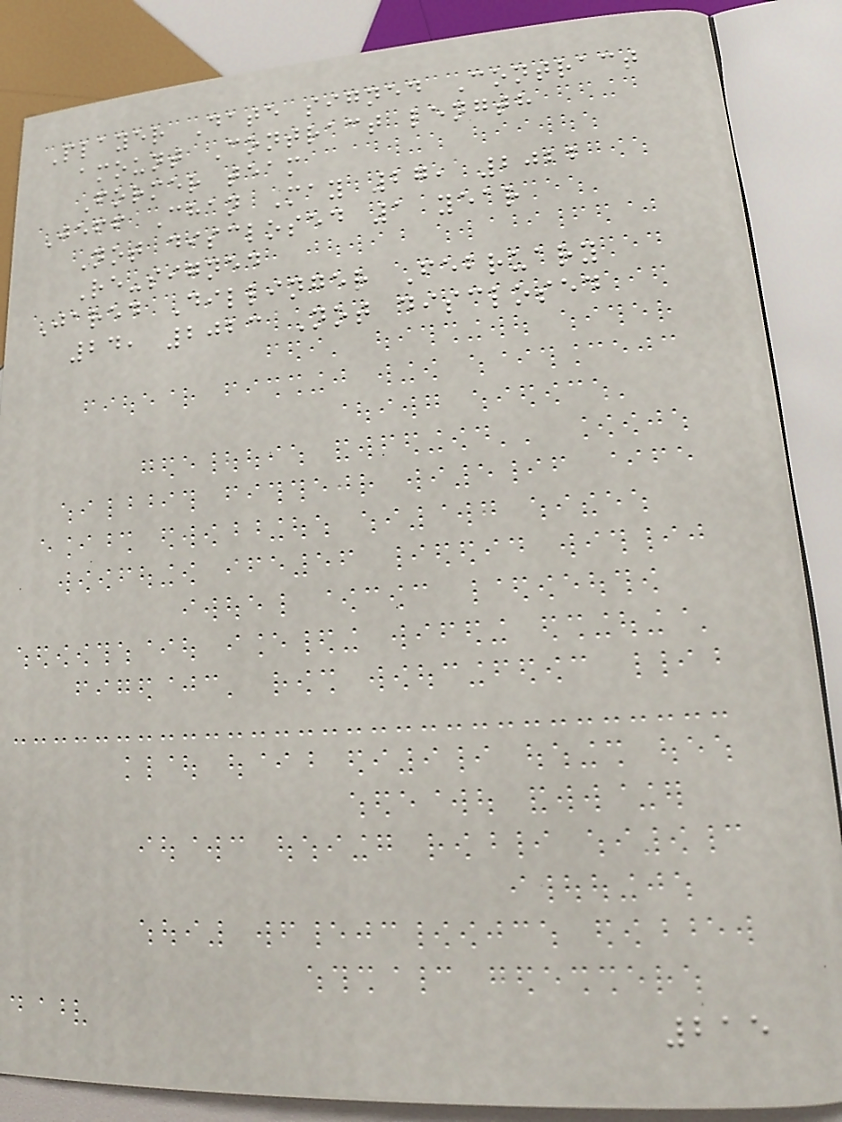Player Date signed Contract
amount Contract length
Former team
Jeff Chan May 27, 2022
Not disclosed 1 year
Re-signed
Jared Dillinger February
24, 2023 Not disclosed
215
